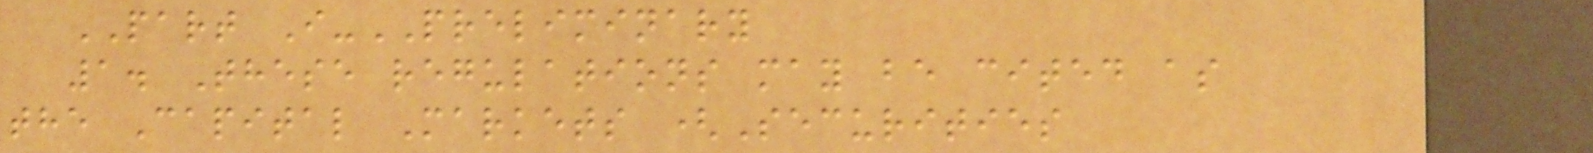PART I-PRELIMINARY
1. These regulations may be cited as
the Capital Markets (Securities
